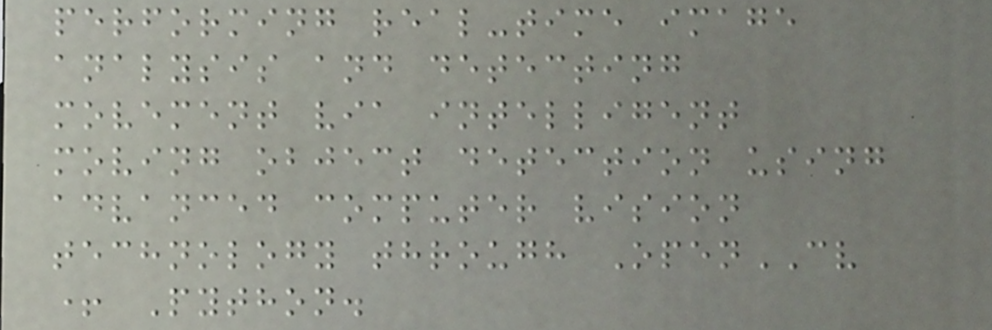performing real-time image
analysis and detecting
movement via intelligent
moving object detection using
advanced computer vision
technology through OpenCV
+ Python.
